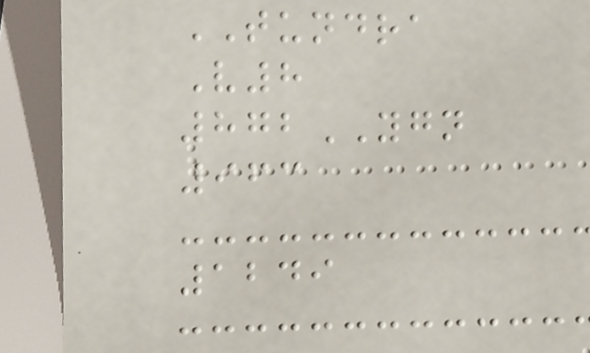TUNDRA
V8
872YGN
963
1249
